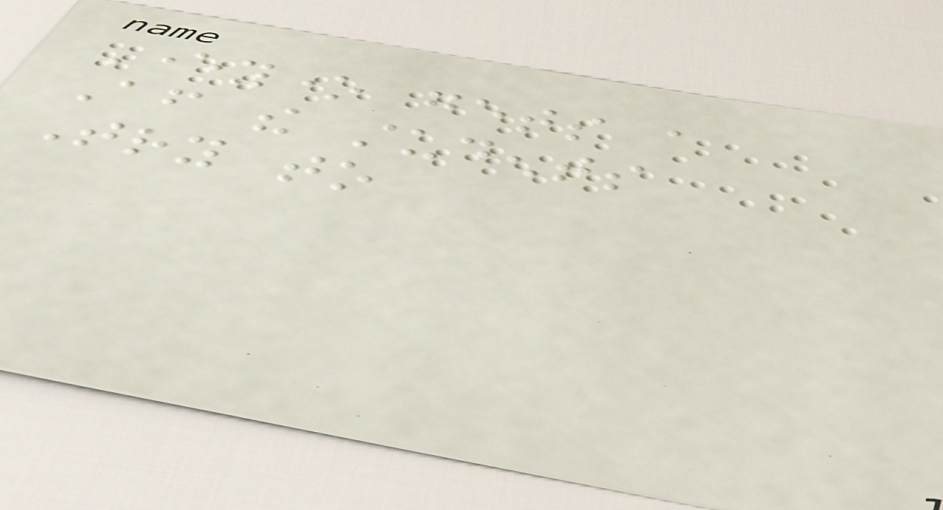Everyone gets a
After the students
Try to
